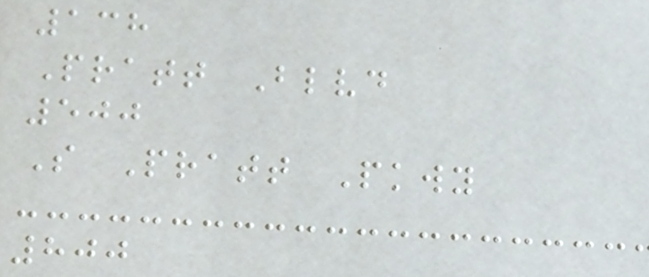138
Pratt Blvd
500
S Pratt Pkwy
800
